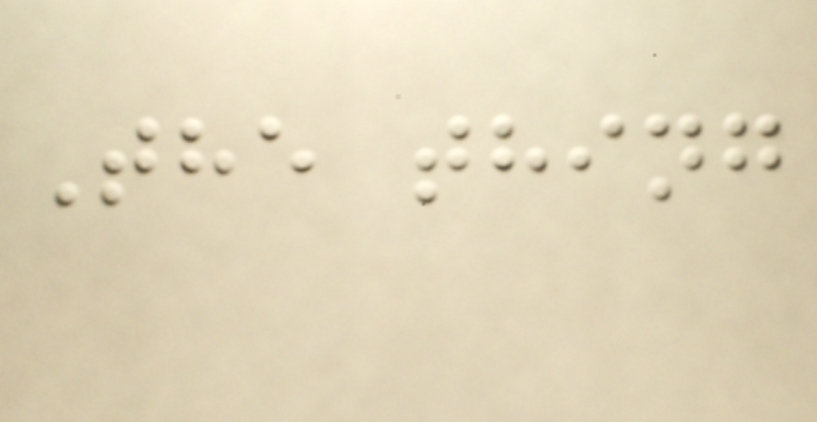The thing
